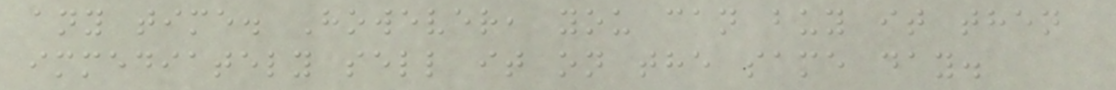any time. However, you can buy it then
immediately sell it on the same day.
